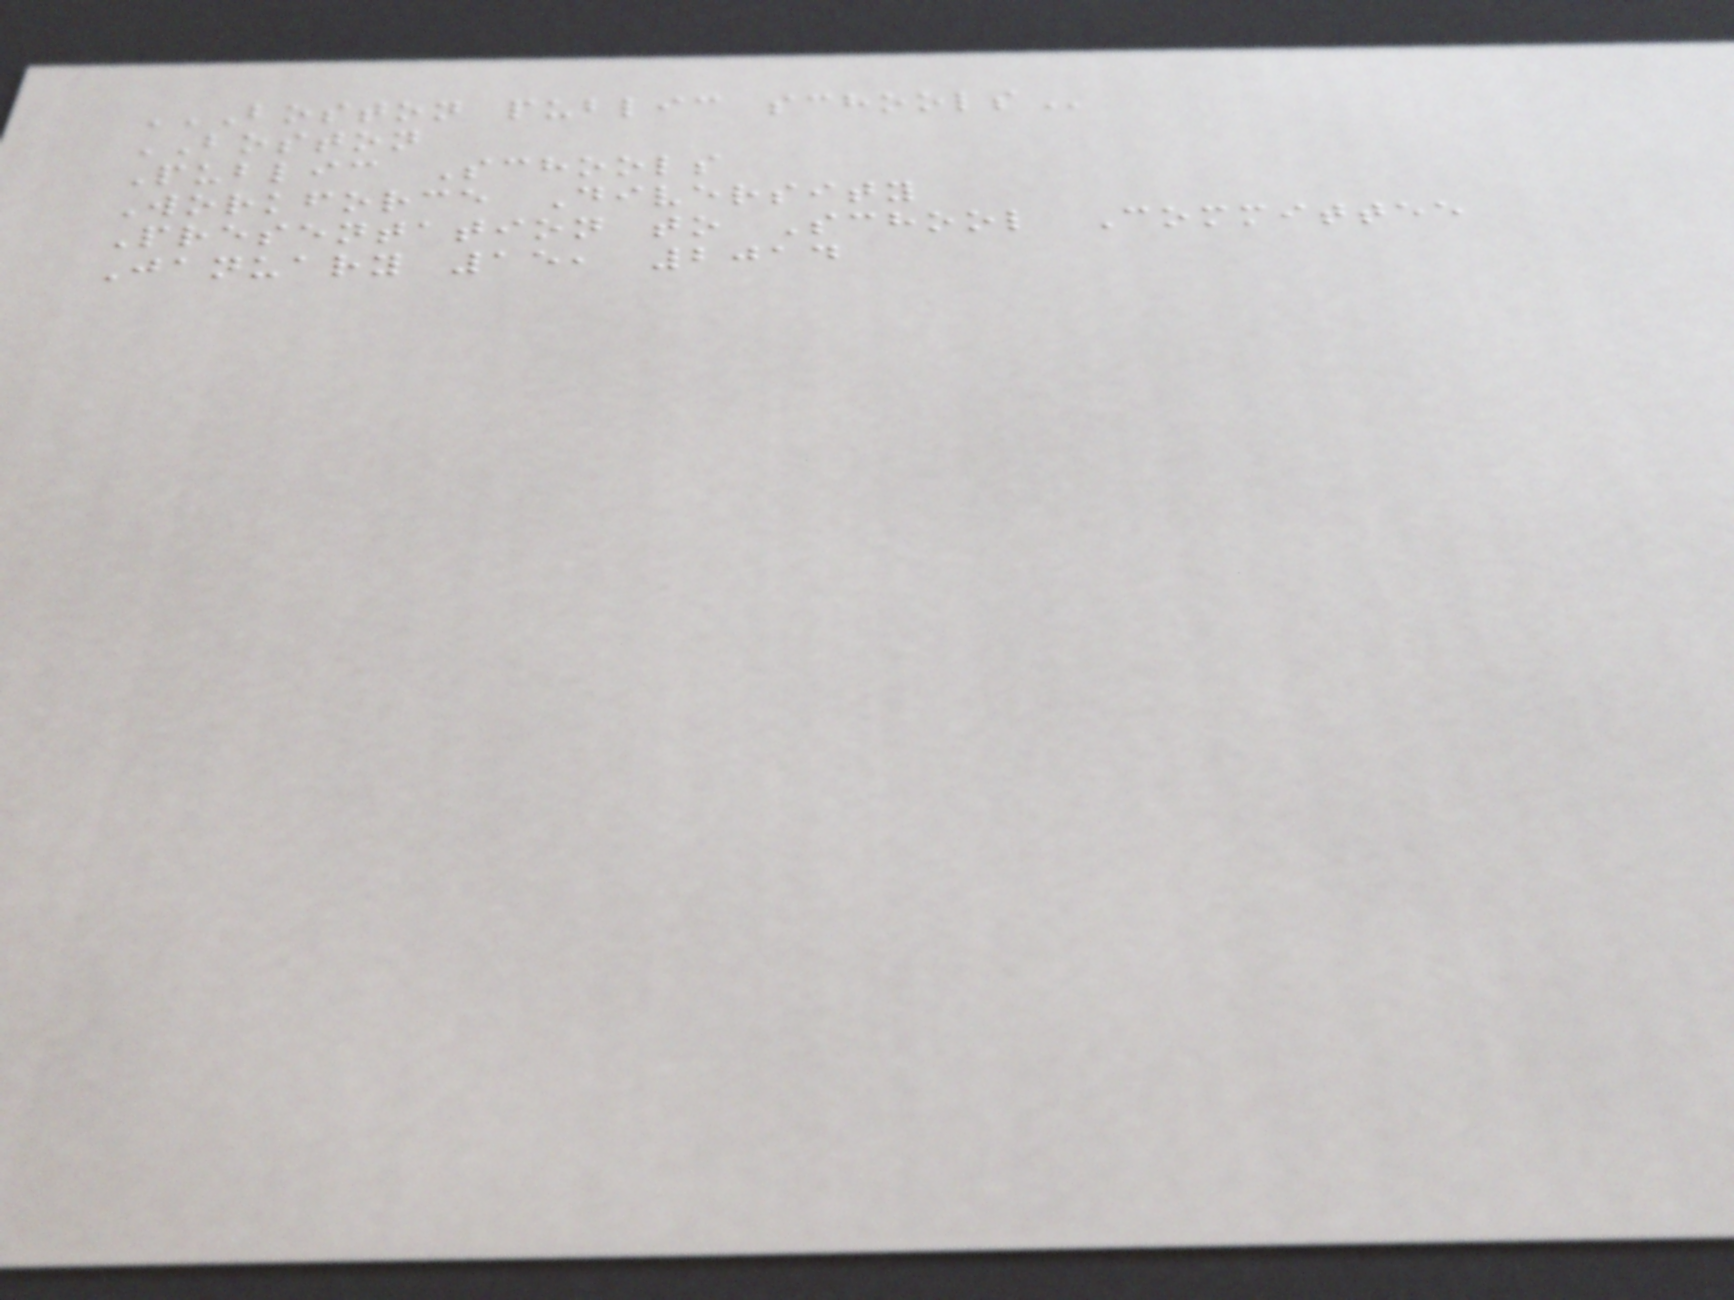BOSTON PUBLIC SCHOOLS
BOSTON
Public Schools
Workforce Diversity
Presentation to School Committee
January 15, 2014
